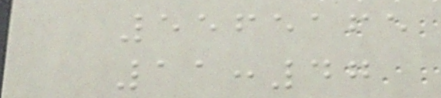5565165
11:47
